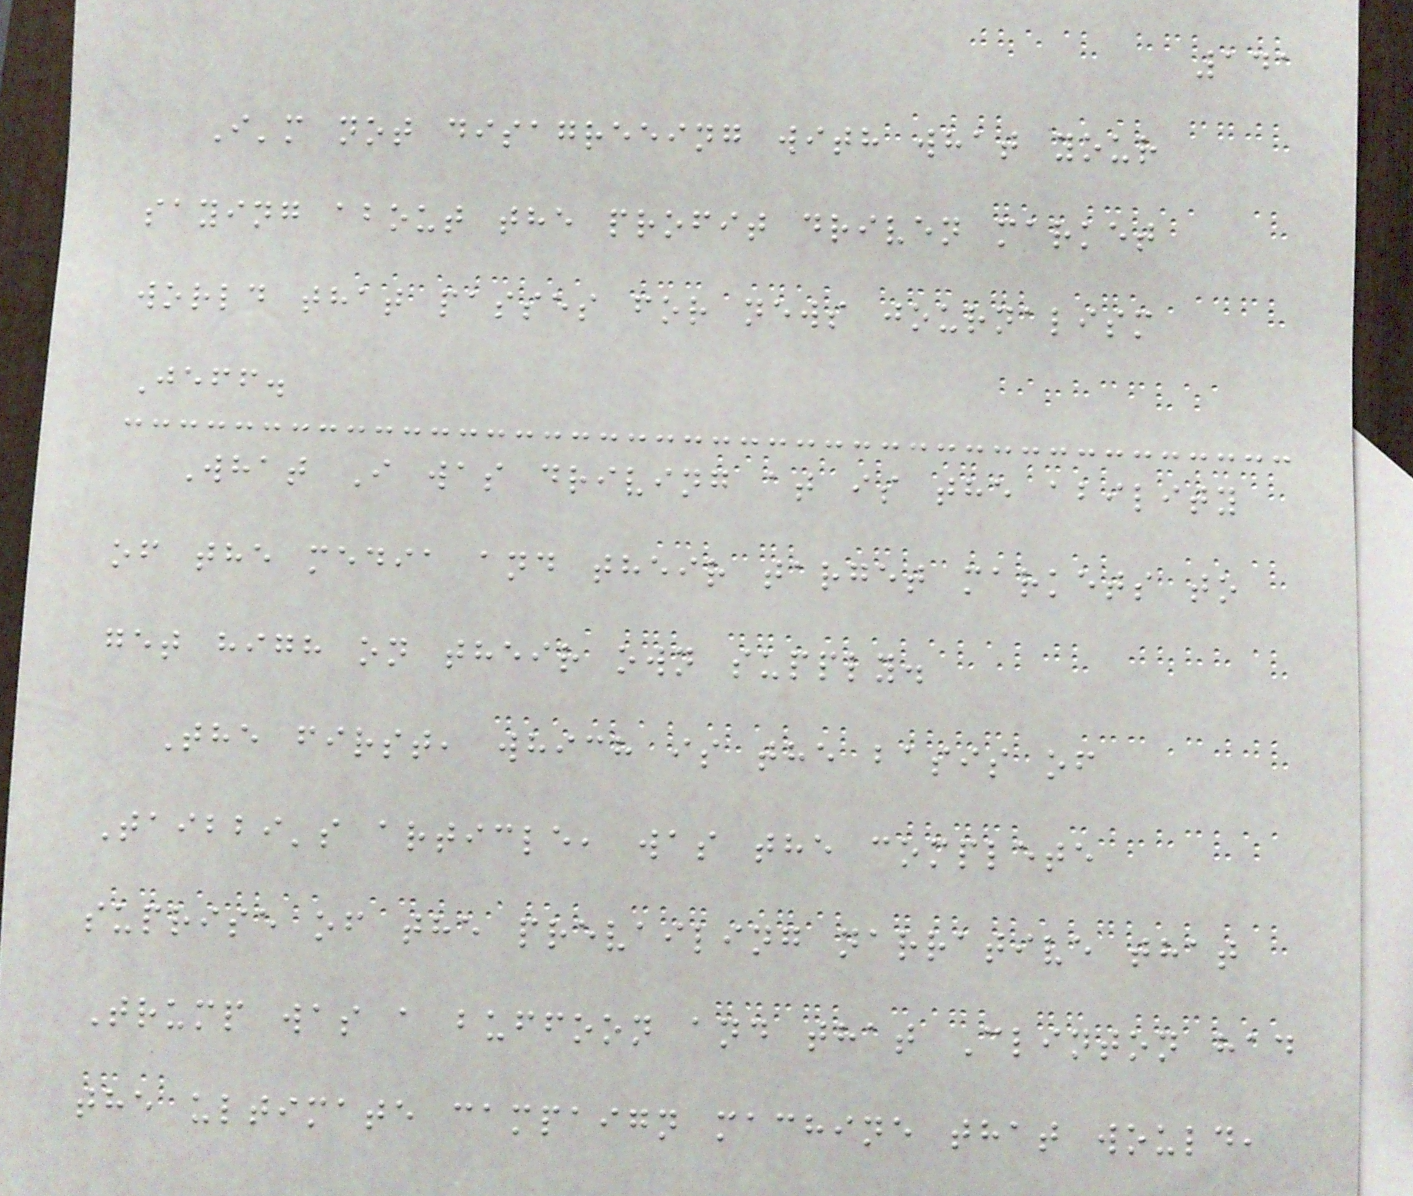141
I'm not disagreeing with what your
saying about the profit driven market
world that passes for news journalism
Jeff.
What I was driving at is the ability
of the media and their target markets to
get high on their own supply.
The first, which is the basis of
Taibbi's article, was the complete
suprise of the prevailing narrative that
Trump was a buffoon and that Clinton had
the ultimate campaign machine that would,
